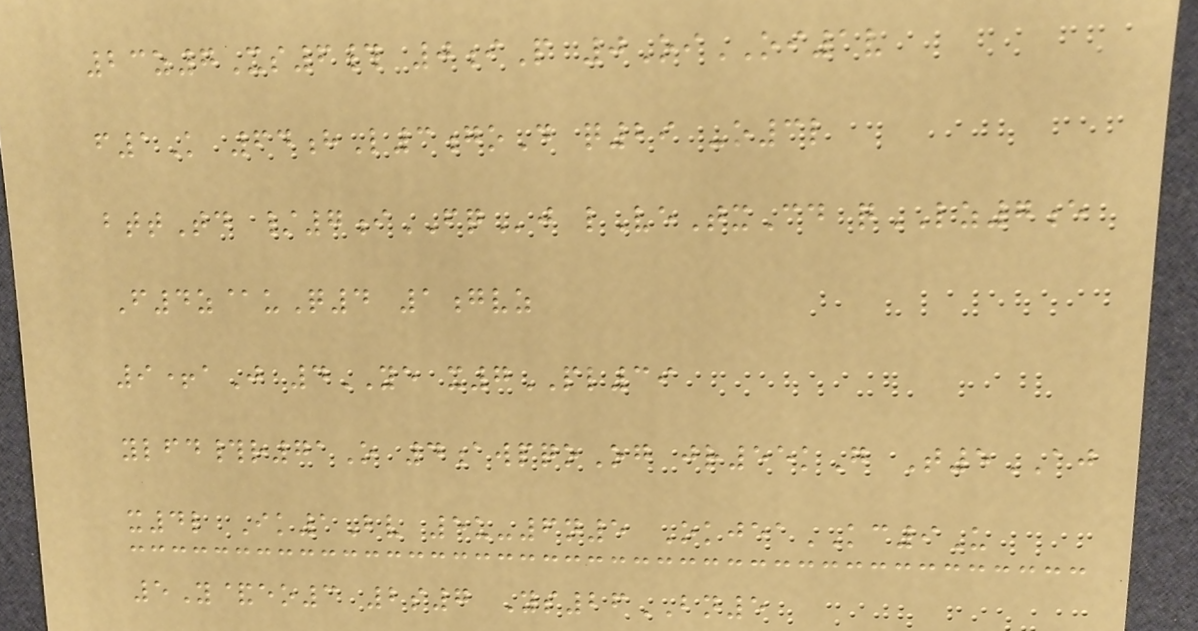23z7Xs6# 0iP 0OiOI1v
f1K 64hL3goD q29 -o3l
bttTd /7iFQj lVeTxCd qLZ7e
F4z@uQ4 1gvz
9+aJ 4YE x7PL39
ylfd#r71O 4awpqoOg jr55kG T5AJ
x4l Ik1Bv 5u-6n5 OkjeaKC9U
5Y&eo3 2s7 Ys26BN5
